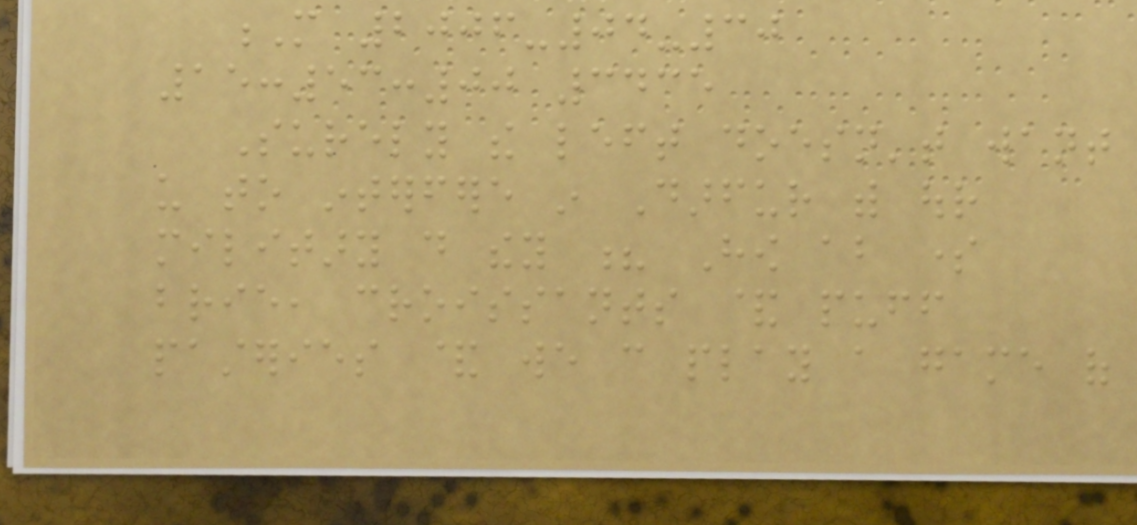M 2006-04-30
15:53:00 3435
Surely the left doesn't want
us to interfere in Darfur with our
military do they ? How about some
brie, croissants & puff
pasteries & we can play a game of
